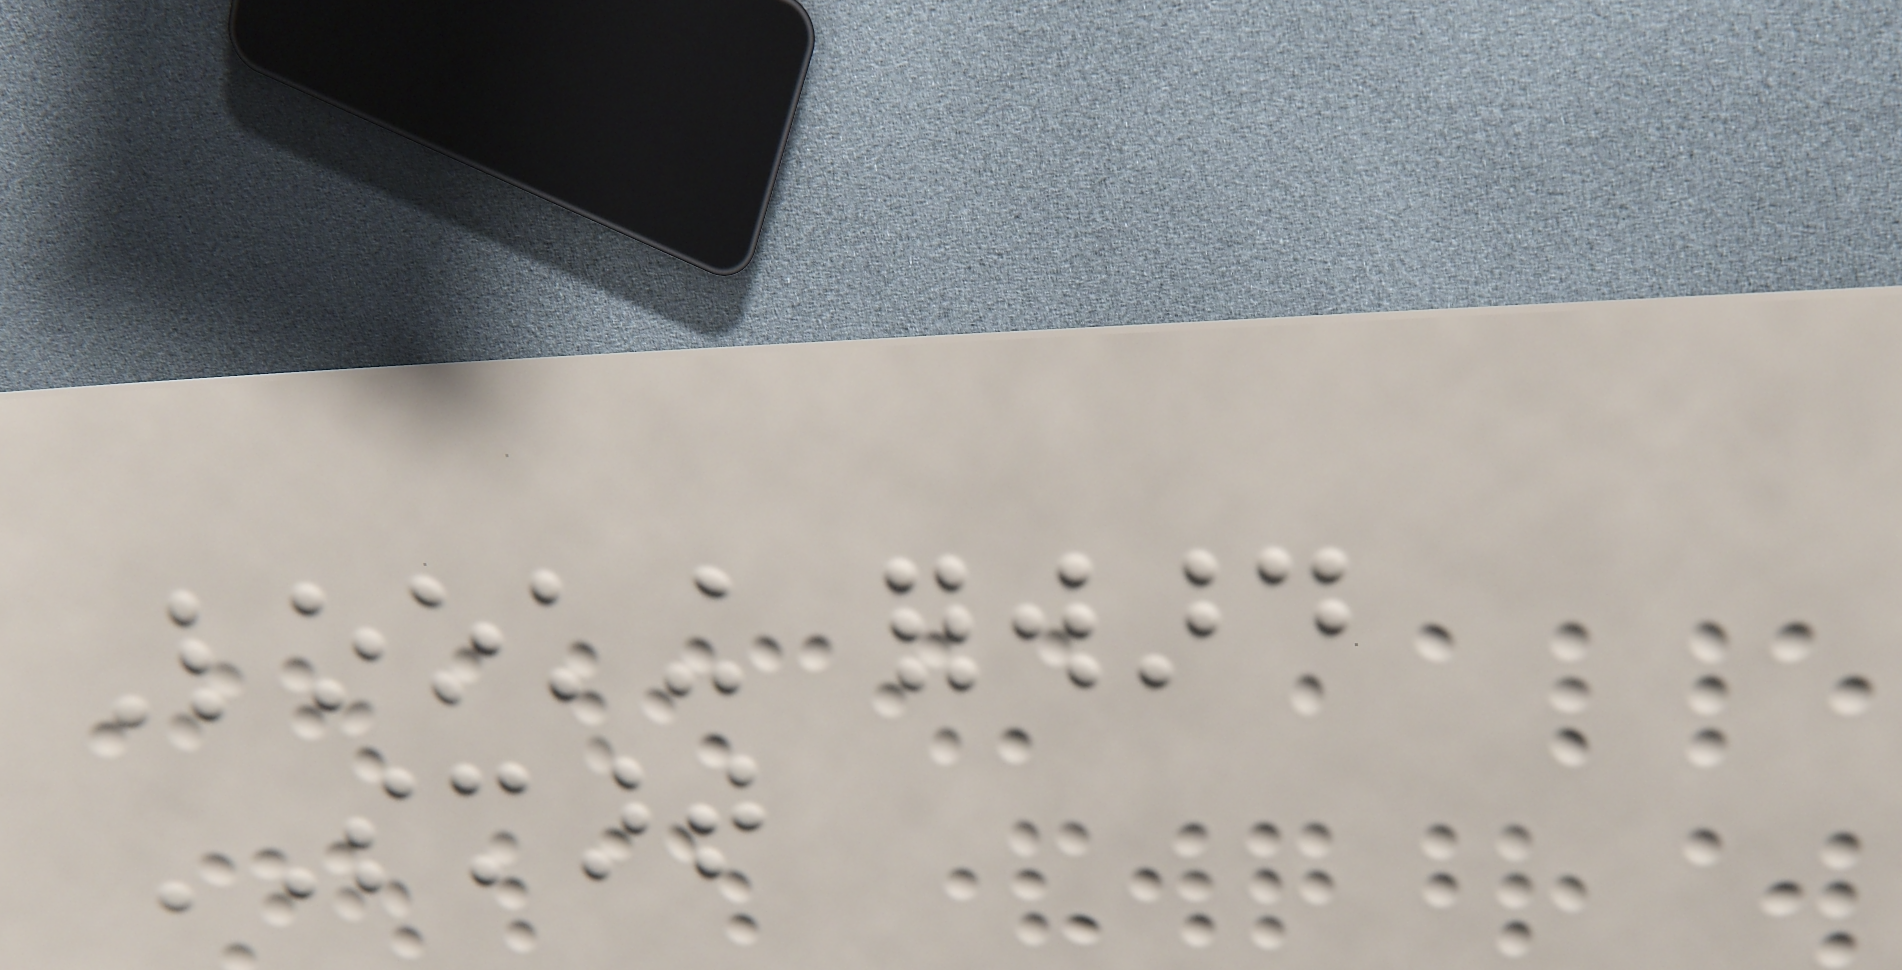Looking forward
SMART
